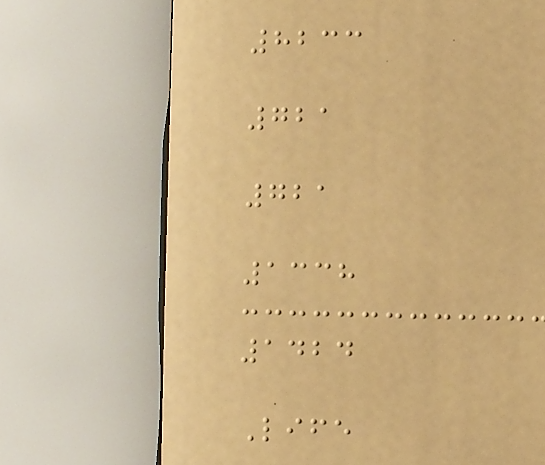8233
721
721
1338
1424
Life
